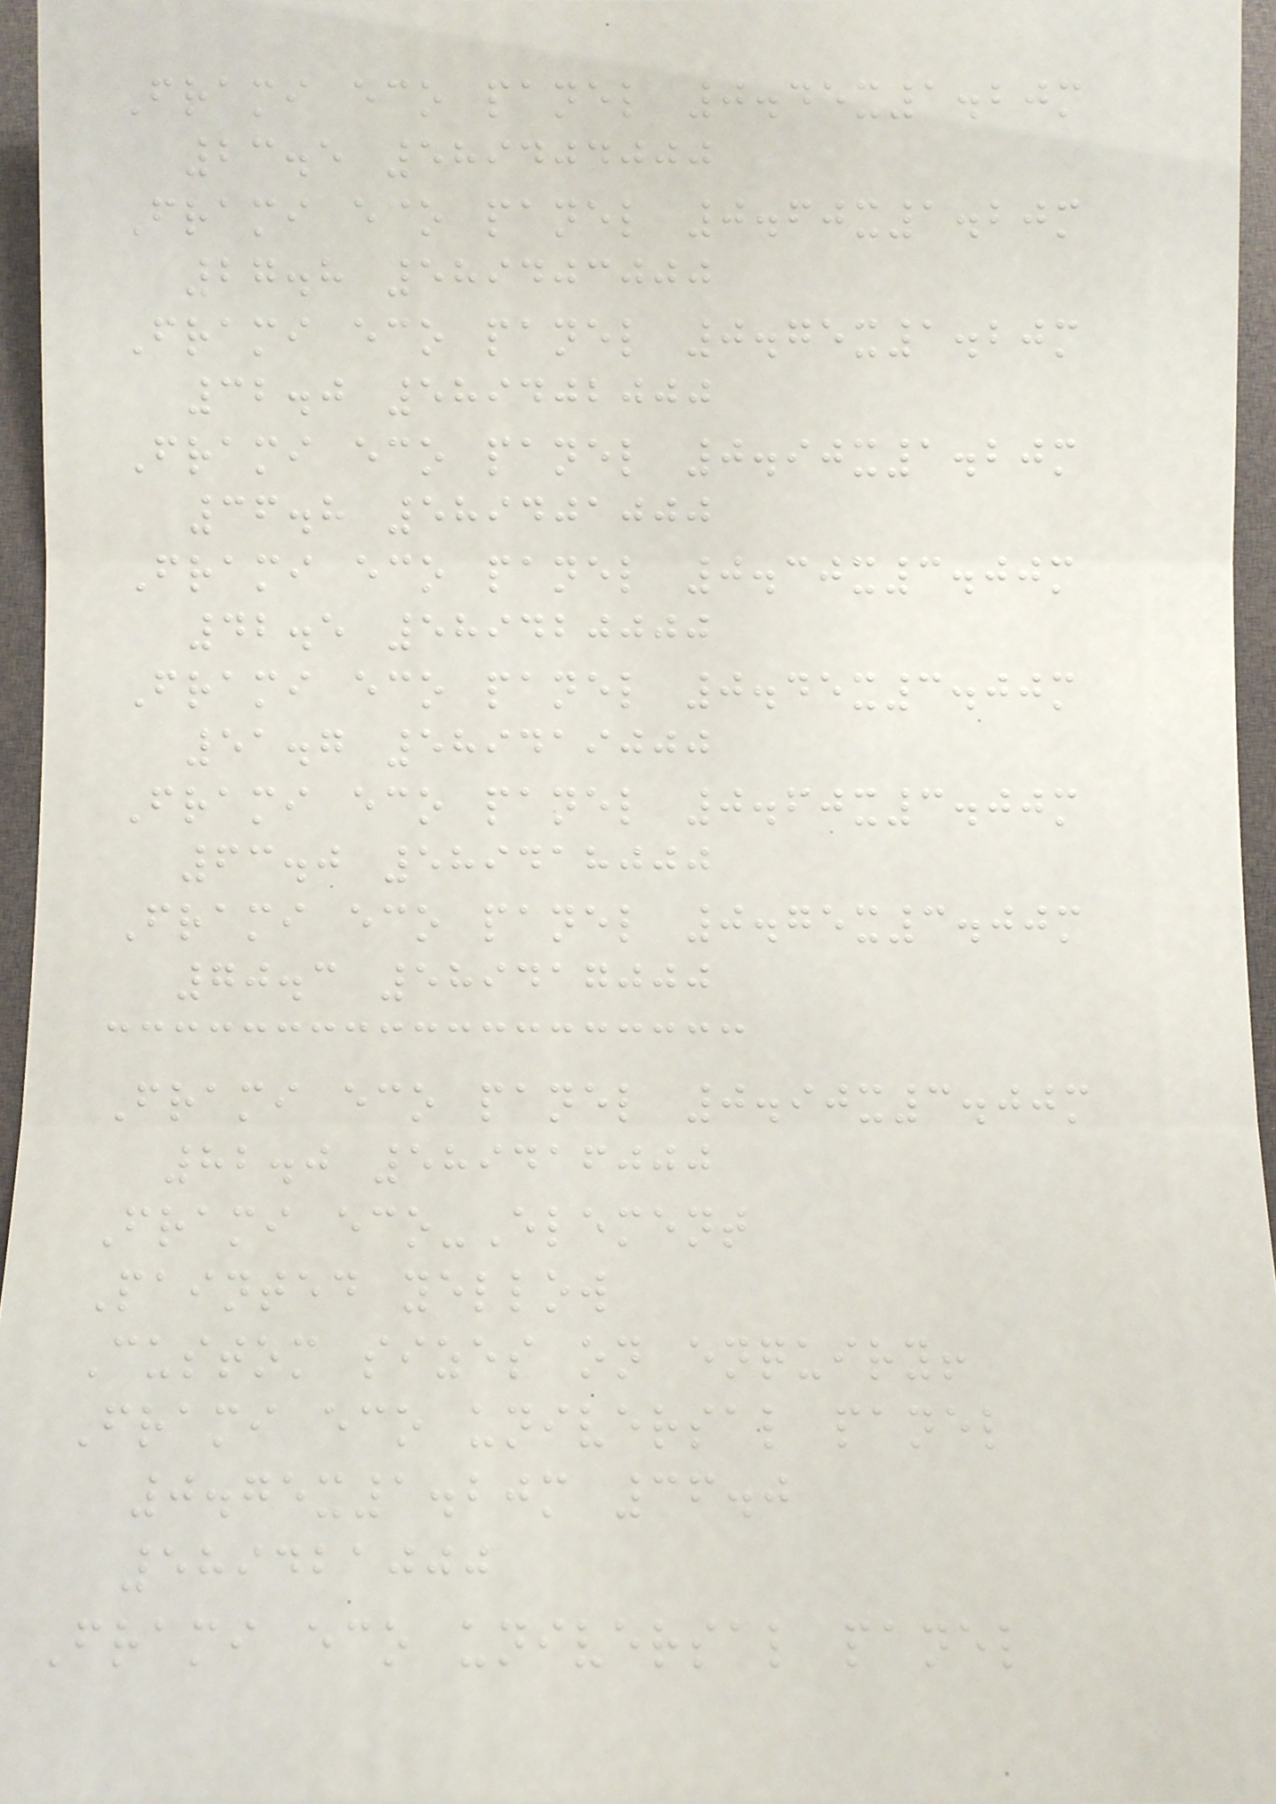Frami eco panel 0.45x1.20m
23.5 589404000
Frami eco panel 0.60x1.20m
27.8 589403000
Frami eco panel 0.75x1.20m
32.0 589402000
Frami eco panel 0.90x1.20m
36.8 589401000
Frami eco panel 0.30x3.00m
42.5 589420000
Frami eco panel 0.45x3.00m
51.7 589419000
Frami eco panel 0.60x3.00m
63.0 589418000
Frami eco panel 0.75x3.00m
70.3 589417000
Frami eco panel 0.90x3.00m
82.0 589416000
Frami eco-Element
Painted yellow
Custom sizes on enquiry!
Frami eco universal panel
0.75x1.20m 36.0
589421000
Frami eco universal panel
